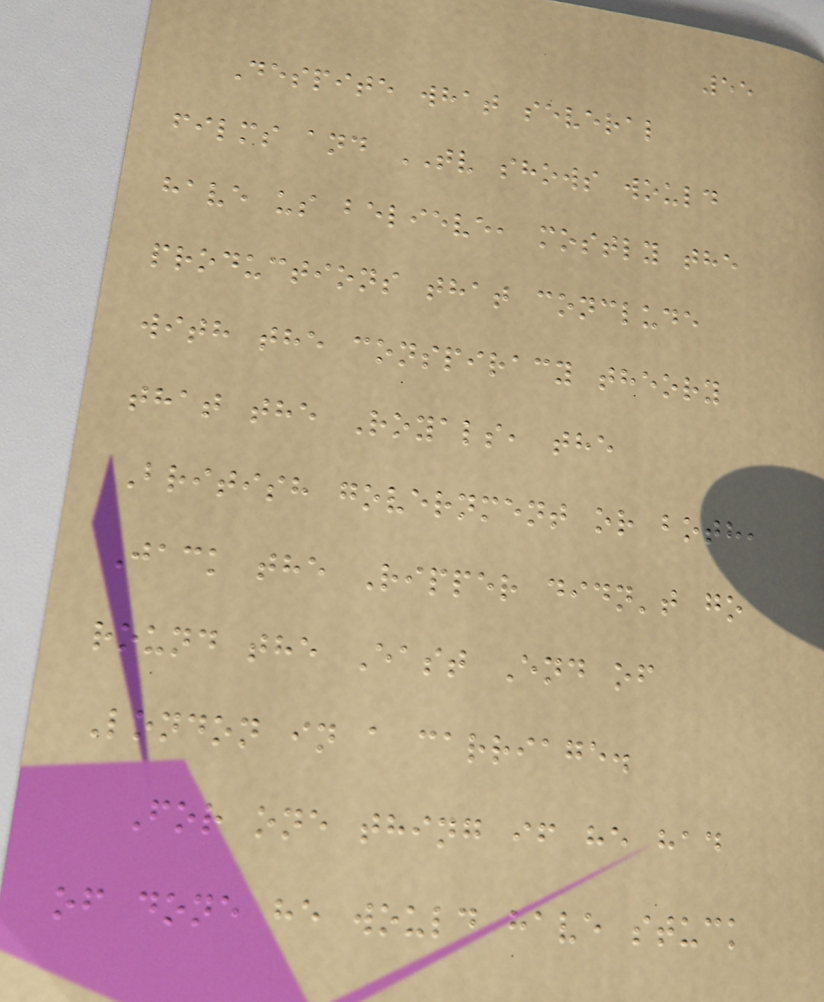55
Despite what several
films and TV shows would
have us believe, mostly the
productions that conclude
with the conspiracy theory
that the Royals, the
British government or both,
Jack the Ripper didn't go
round the East End of
London in a carriage.
For one thing if he had
of done he would have stuck
